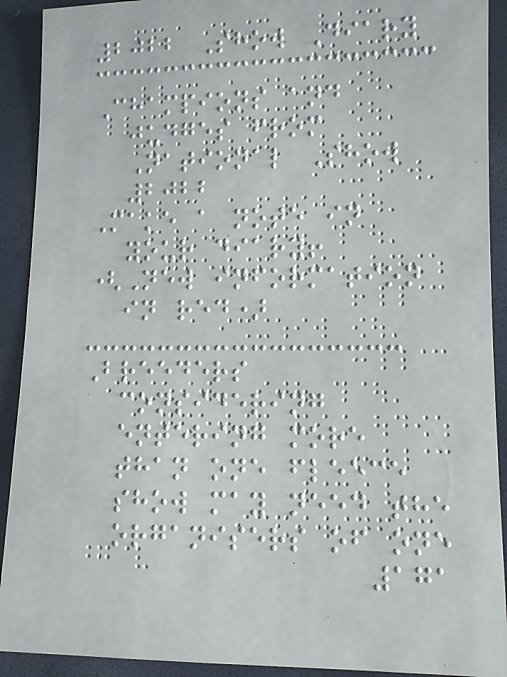2022 Show Diary
Champions and
judges from
National Show
2022
Make a note in
your diary!
(New information
in red)
Breeders
considering
entering more
than one fleece
show may need the
organisers of one
171
